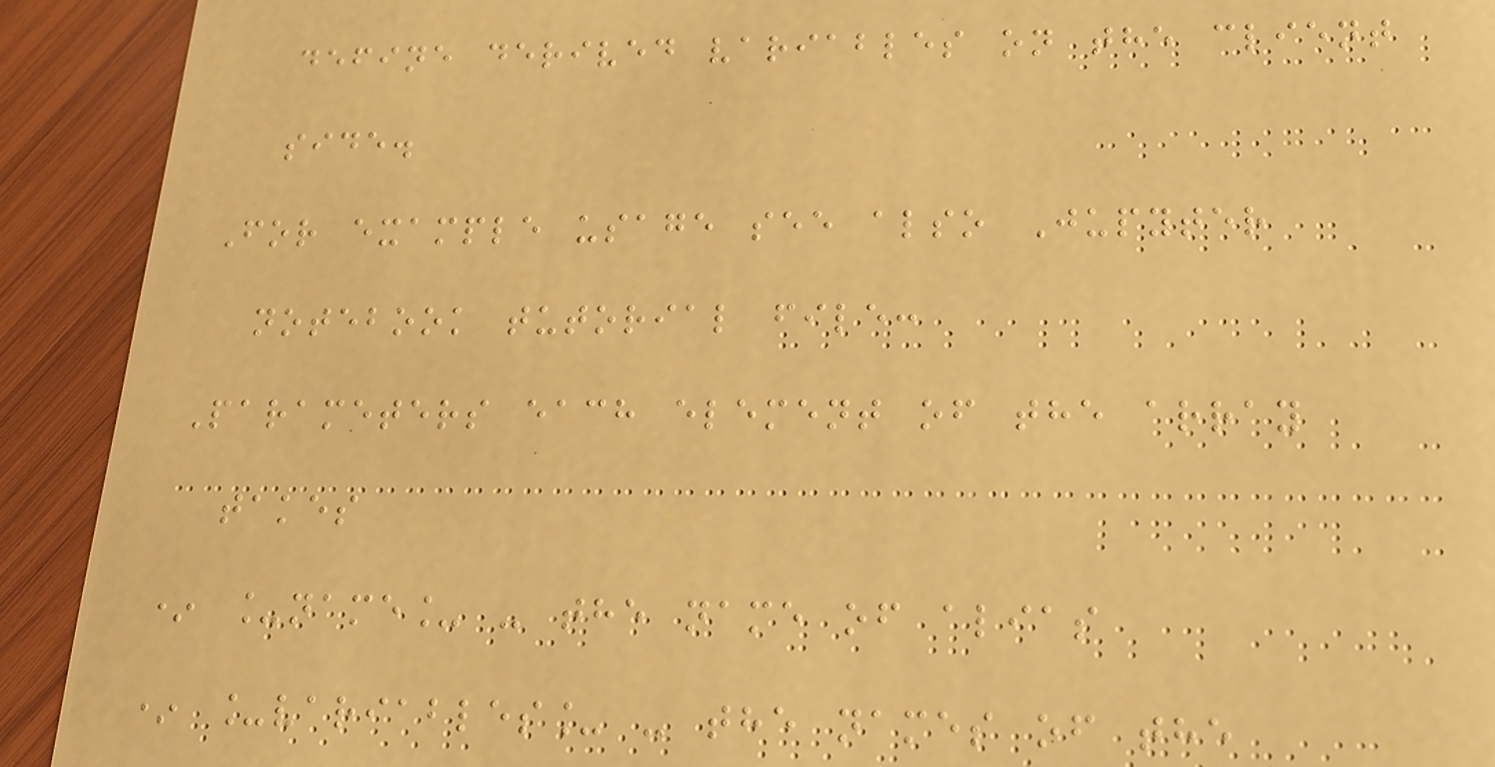define derived variables on the client
side.
For example usage see also Jupyter
notebook tutorial file:
Parameters each element of the array
takes
* _name_ - the name of alias
* _variables_ - the names of the
